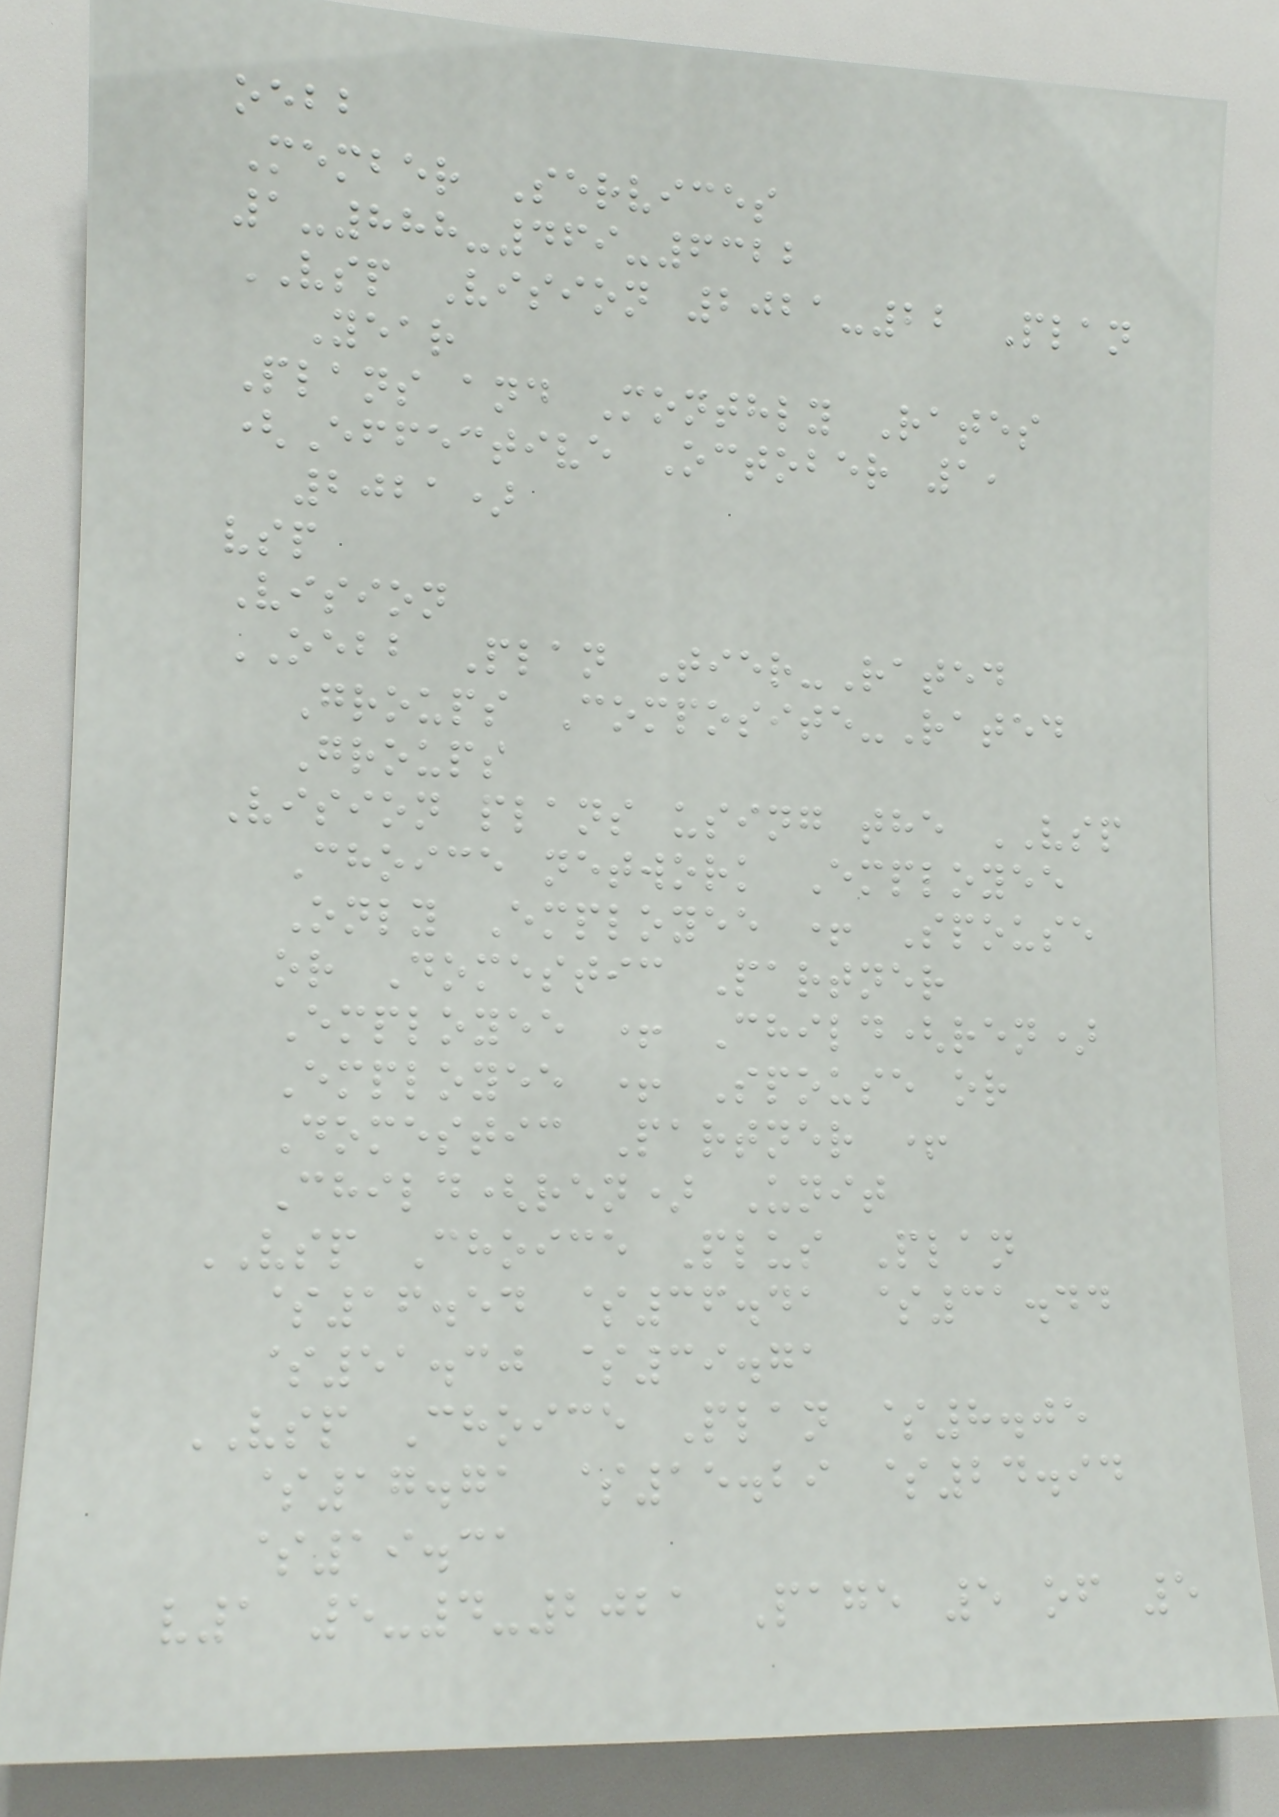oebb
Member Services
1-888-469-6322
VSP Vision 2021-22 Plan
Year
Plans and Monthly Rates
(Effective October 1,
2021)
vsp
Vision
OEBB Plan Tier-Rated
Groups Composite-Rated
Groups
Vision plans using the VSP
Choice network Employee
Only Employee + Spouse
or Domestic Partner
Employee + Child(ren)
Employee + Spouse or
Domestic Partner +
Child(ren) Unit
VSP Choice Plus Plan
$16.54 $36.41 $31.44
$51.30 $39.71
VSP Choice Plan $8.05
$17.71 $15.29 $24.94
$19.31
v1 5-4-2021 Page 5 of 5
